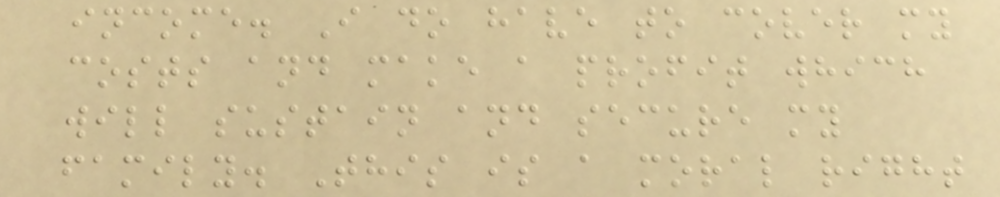income. I do have to cover my
costs and make a profit which
will sustain and secure my
family. This is a moral right
